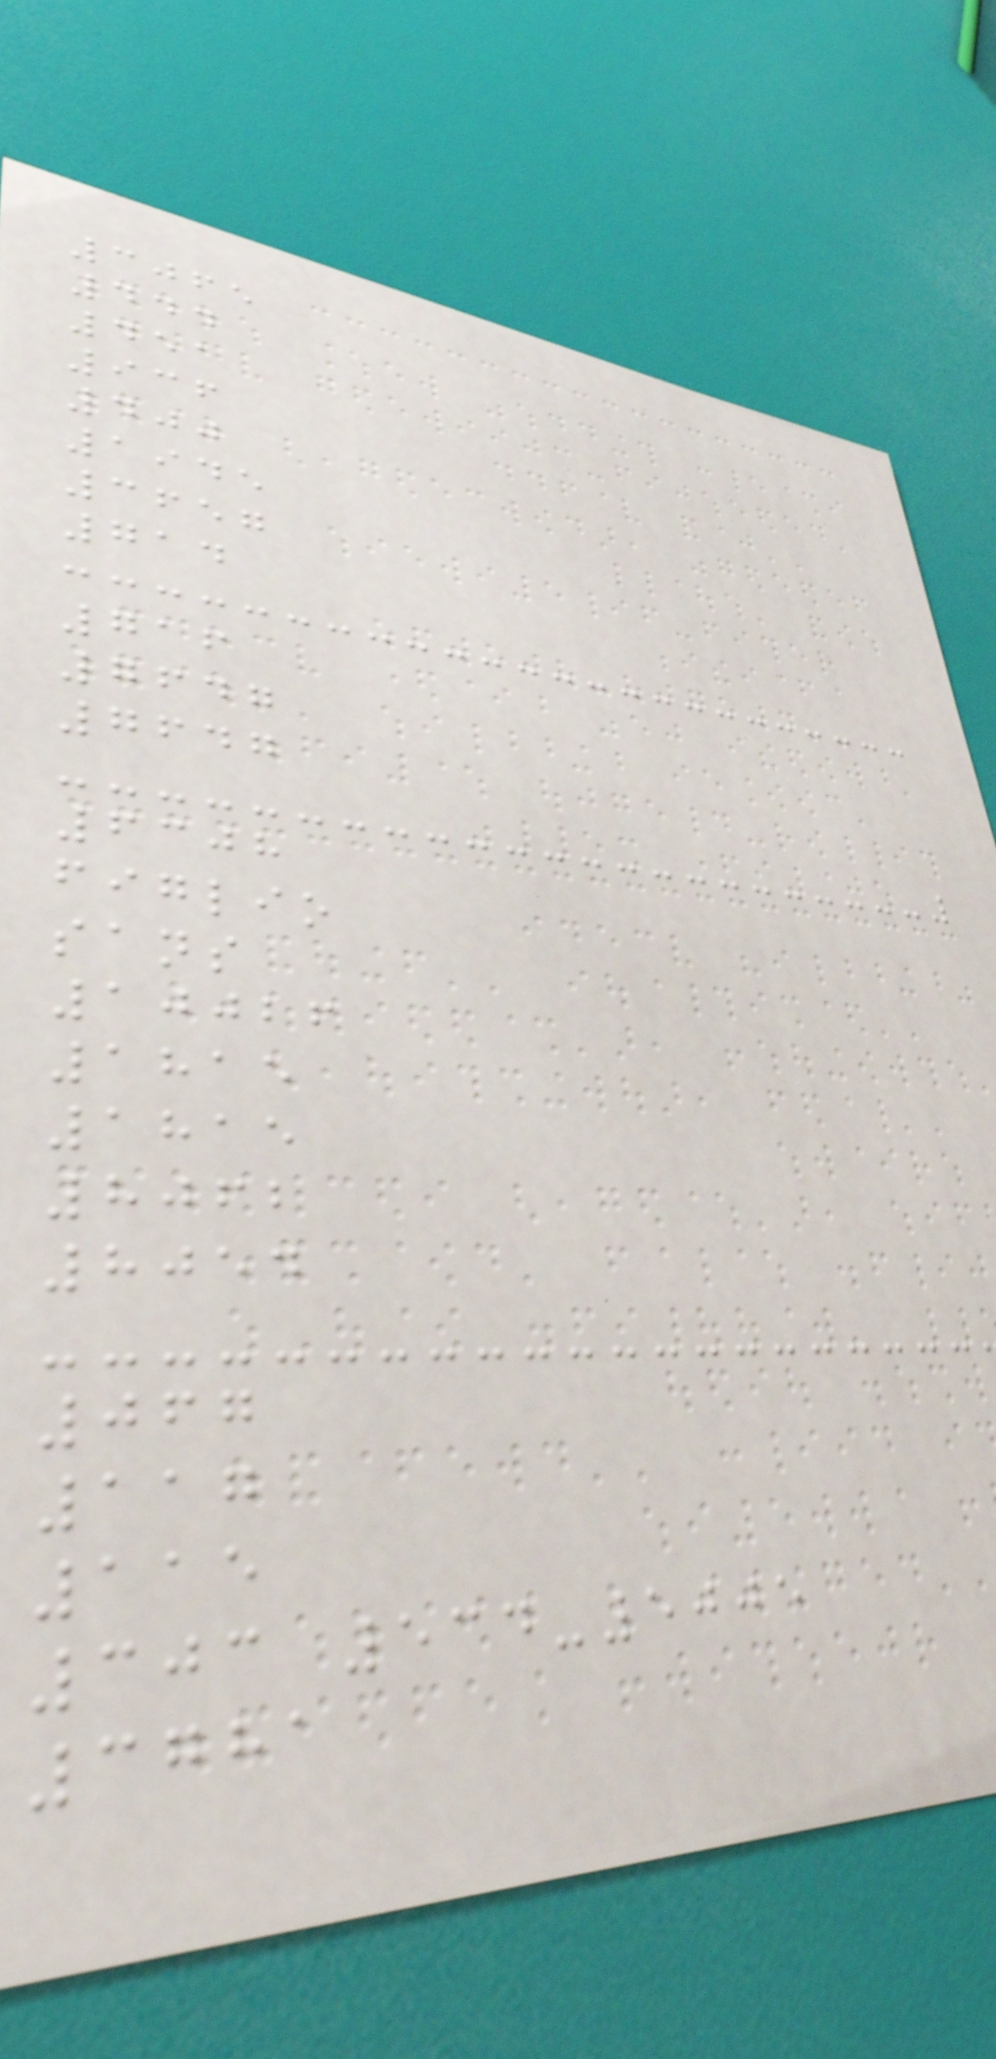3065
444
451
936
400
1945
3657
714
716
7647
7647
6308
figlio
sans
10026
1815
1815
8062
8054
067
117
115
303 534-5005
3781
